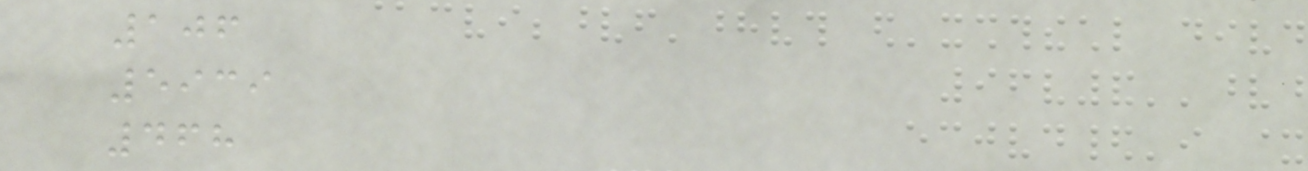106
5939
468
